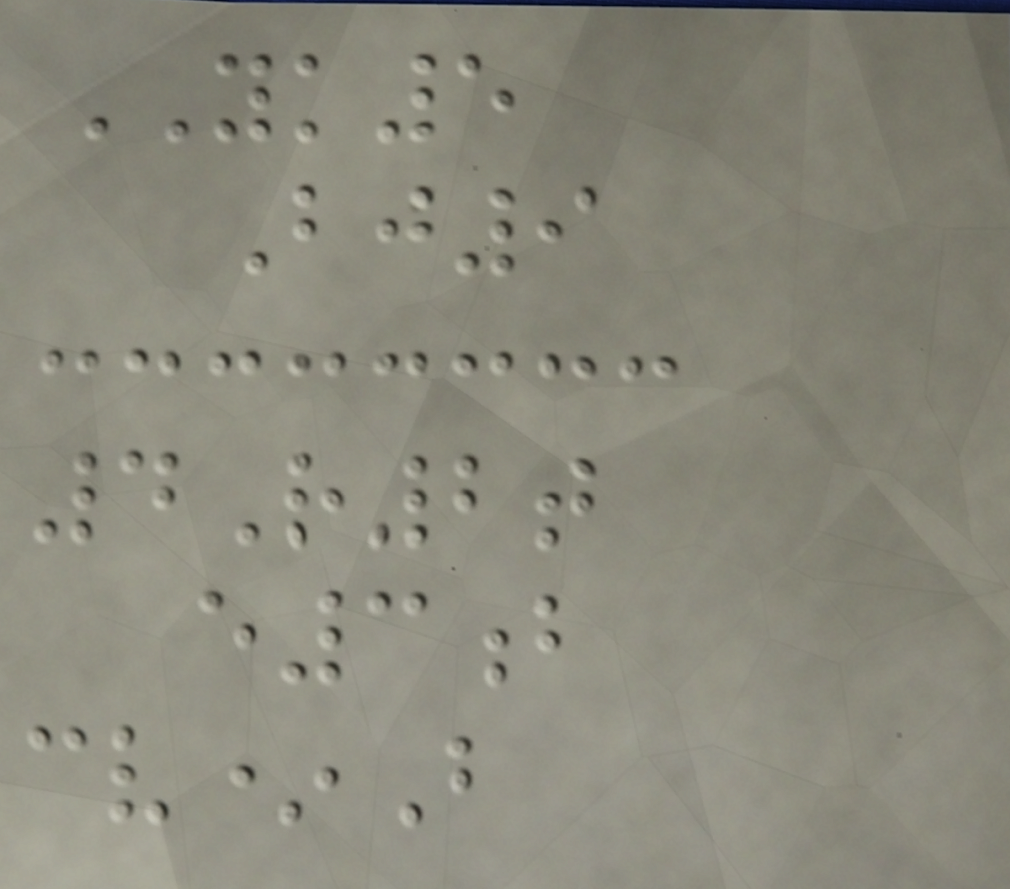YK5
Bj9
4R2t
e3b
cv*B
